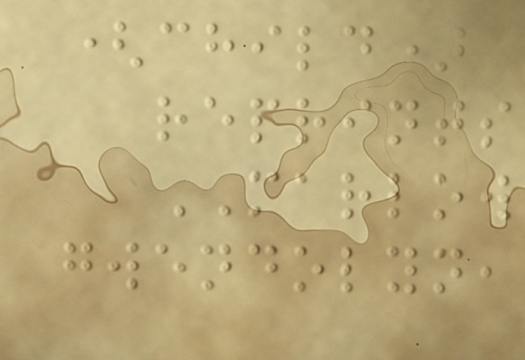(child)
reprints
MARLOW
gwendolyn,
